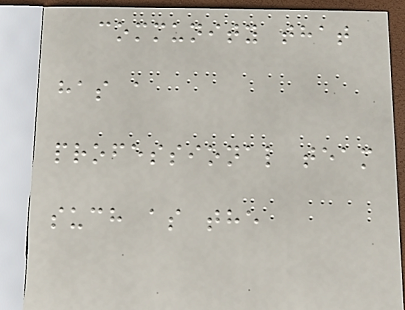community that
has a
professional team
such as the
